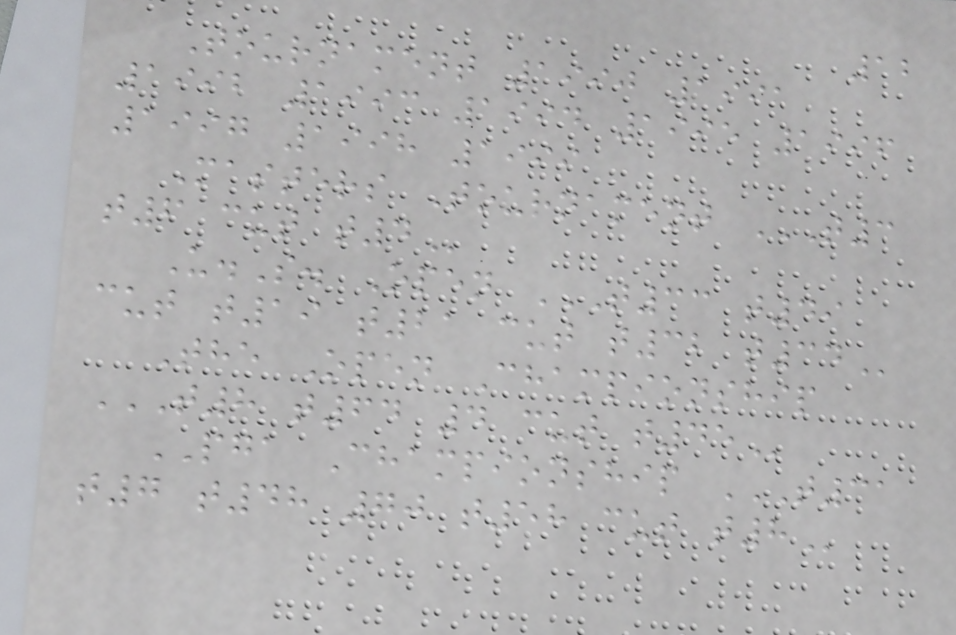12
Tournament 1990 1991
1992 1993 1994 1995 1996
1997 1998 1999
Masters Tournament T3
T6 CUT T4
U.S. Open T33 T49
CUT T19 T21 CUT T32 T34
The Open Championship
T8 T64 4 CUT T45
PGA Championship T31
T7 T48 70 T58 CUT T8
